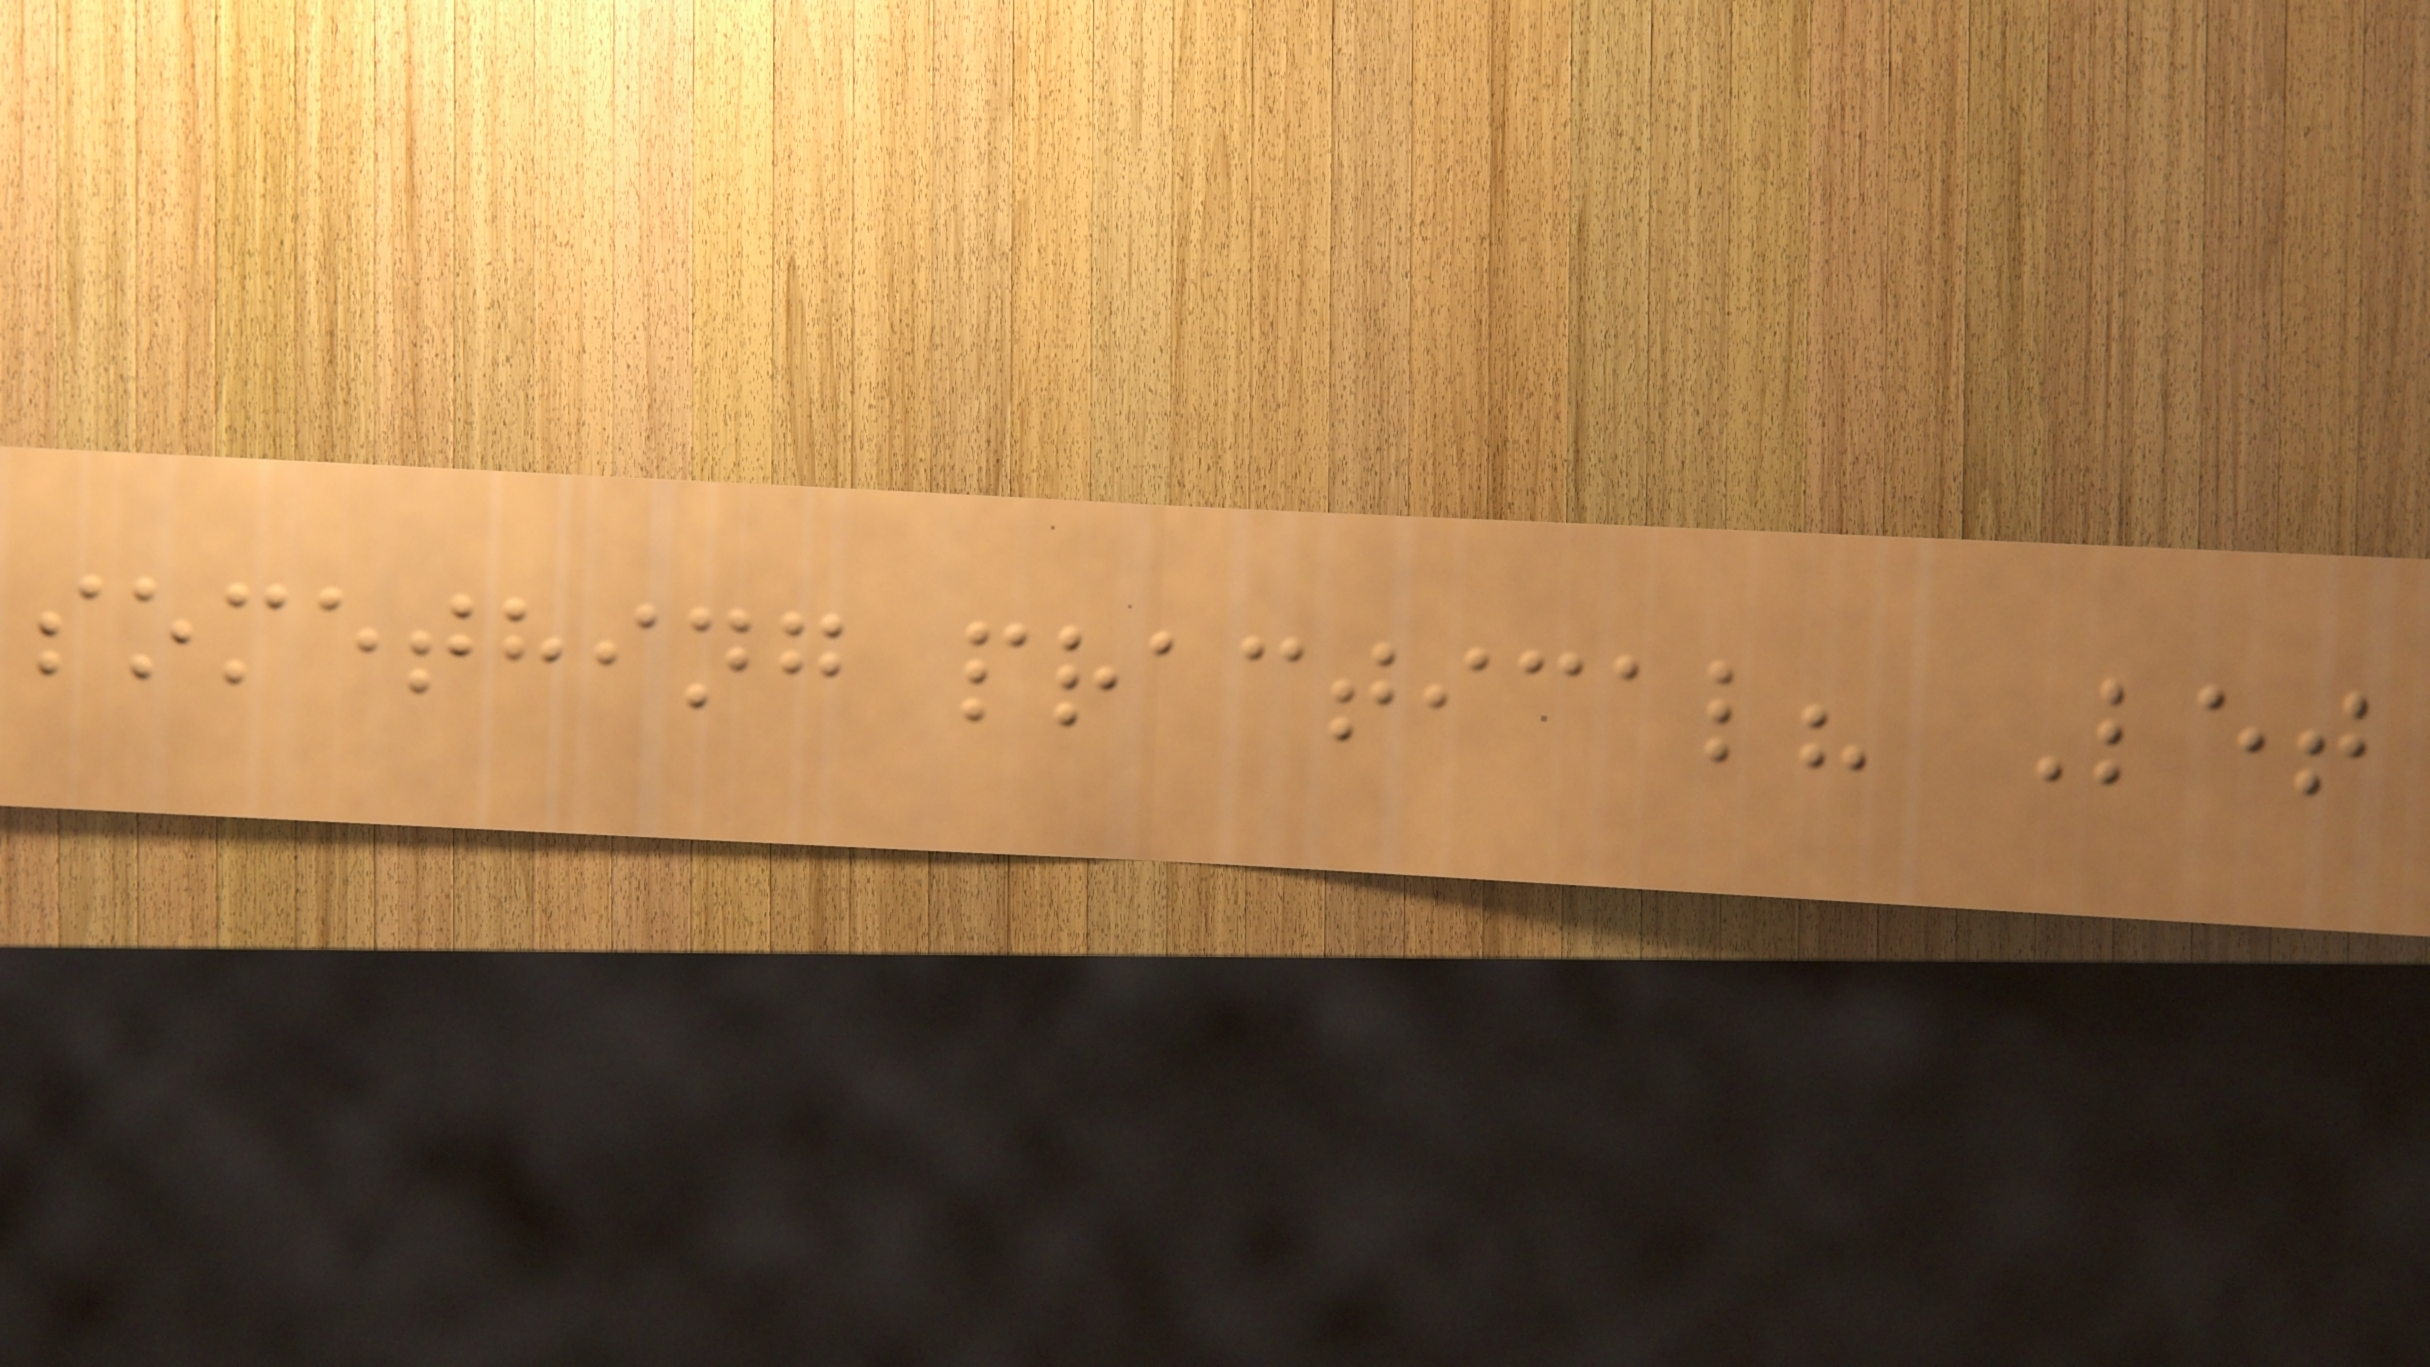something practical? Let
